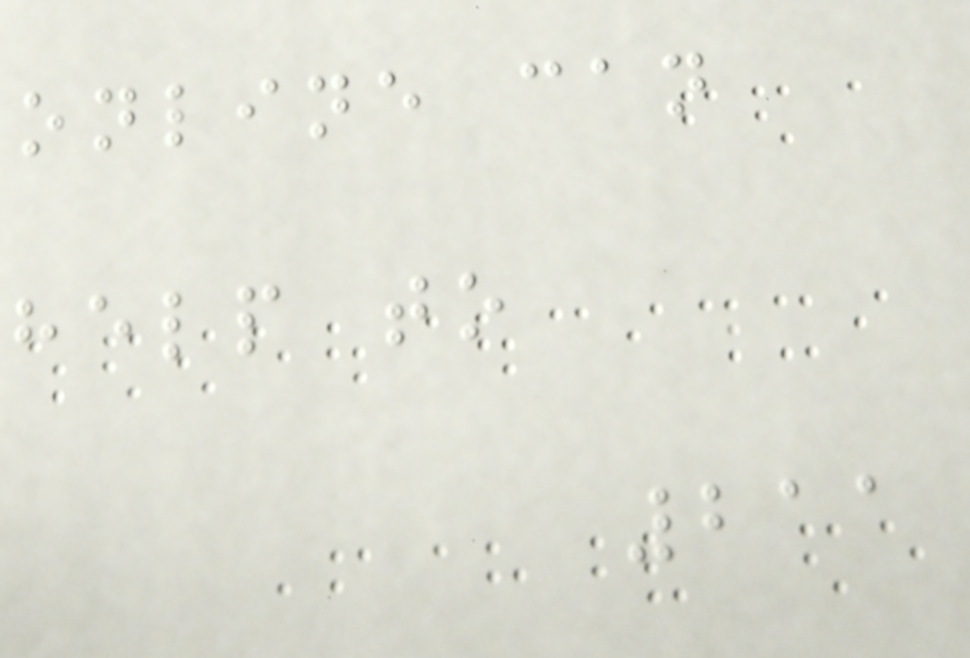online can
help to
211
